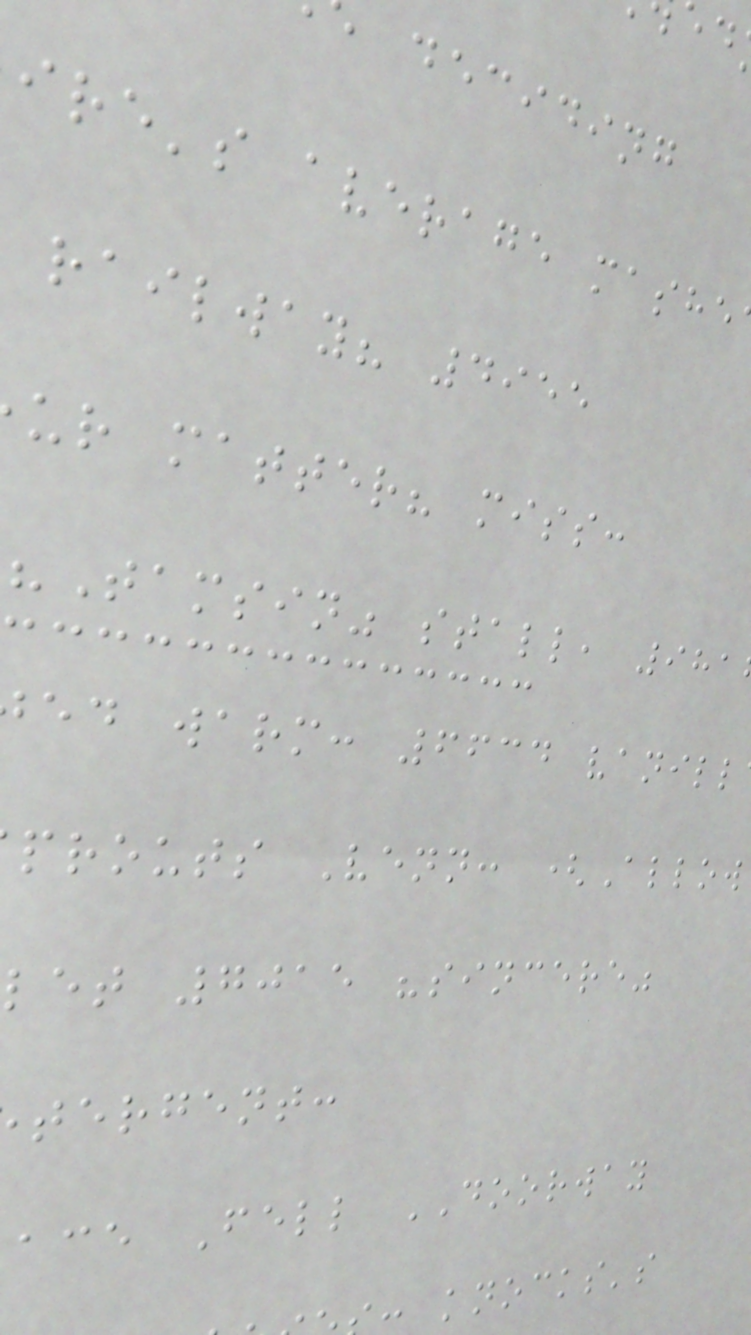deciding
ire's average mashe
railway? 4955
ur matter? miss:
"Tamsin" stall, 981
ed warm: 6634 vanill
prouts Venn: (Allow
let 7015 "sincere"
tergent:
ace Fell DOORWAY
: knocks's
